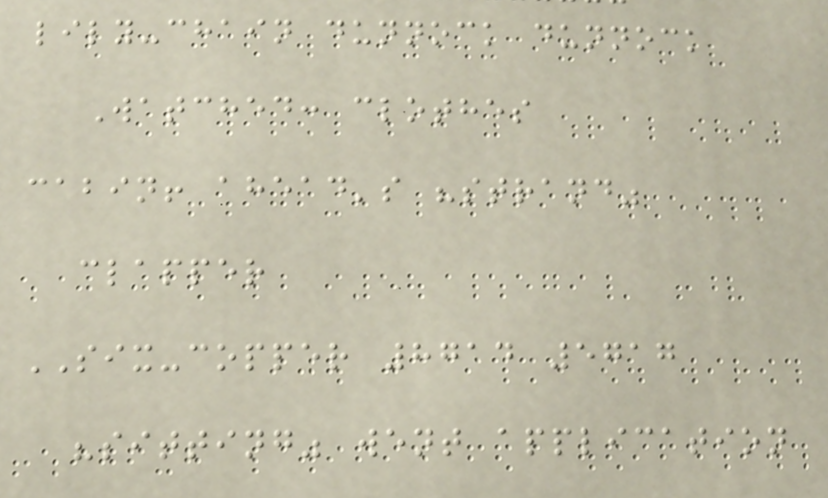lily-chain dunnock dunnock
Watched: clothes
cabin! ahead's "strand"
clapper
SIX-copper 8714 5717
"sitting" went application
